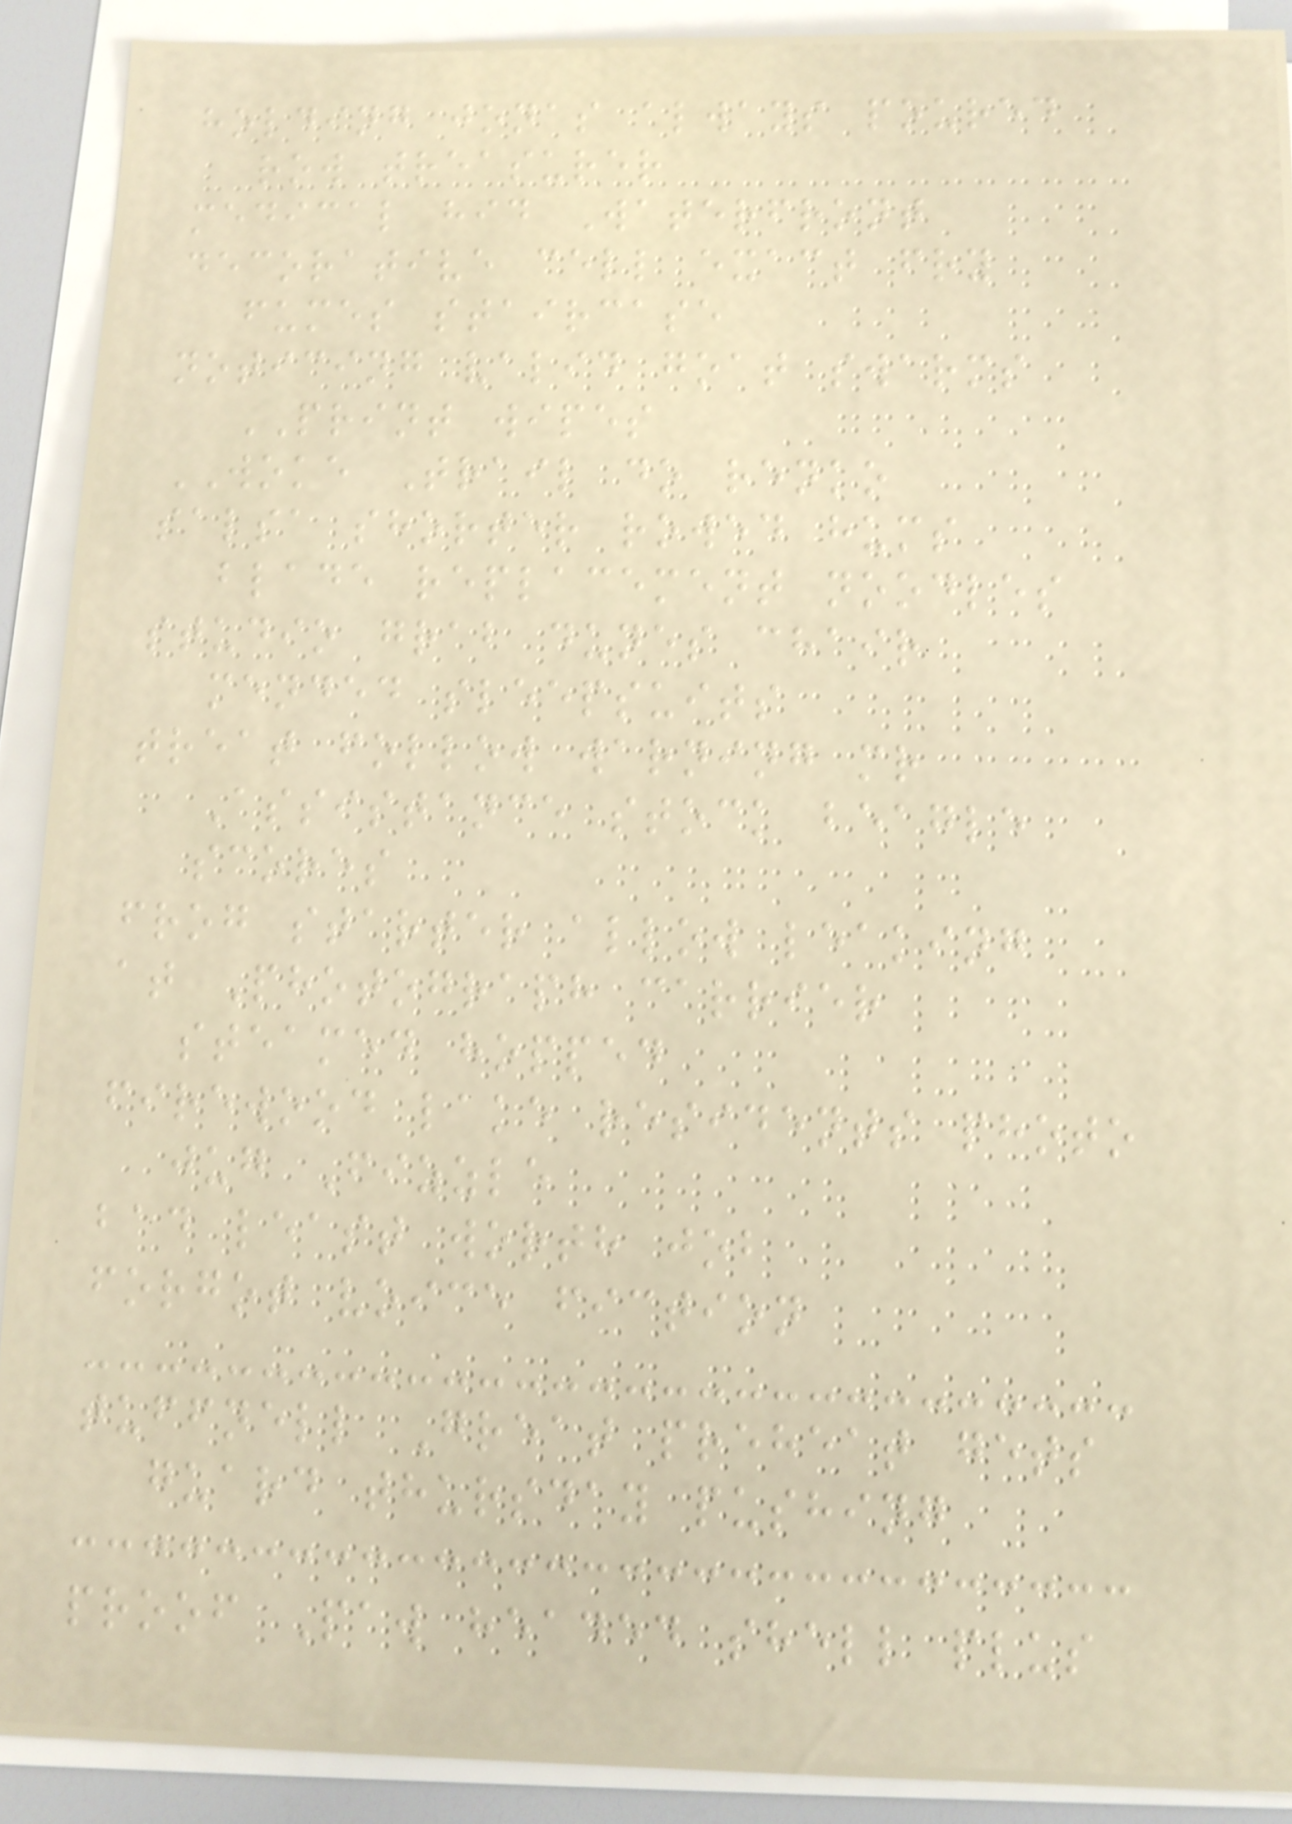holding jonas always poured
row treasurer
medical hid Waterfront
decorative cell exact fry
fumes staircase
noticing valid goat swarms
PRINT wipes
WOKE Trail do renko
salsa shorter rowed hums
blade replacement noodles
studio grab dunes chair
mended sleepsuits
treat follow warning mr
Assistance stock beagle
scores
frog starter allow leaking
at Photograph carrier
steamed hopped
firewood lake residents photo
jug Fizzle
bad least worth job
forgot voice fiction
tuffnell Great preheat gets
guard thursday pushing
proof Paw headed shell plus
